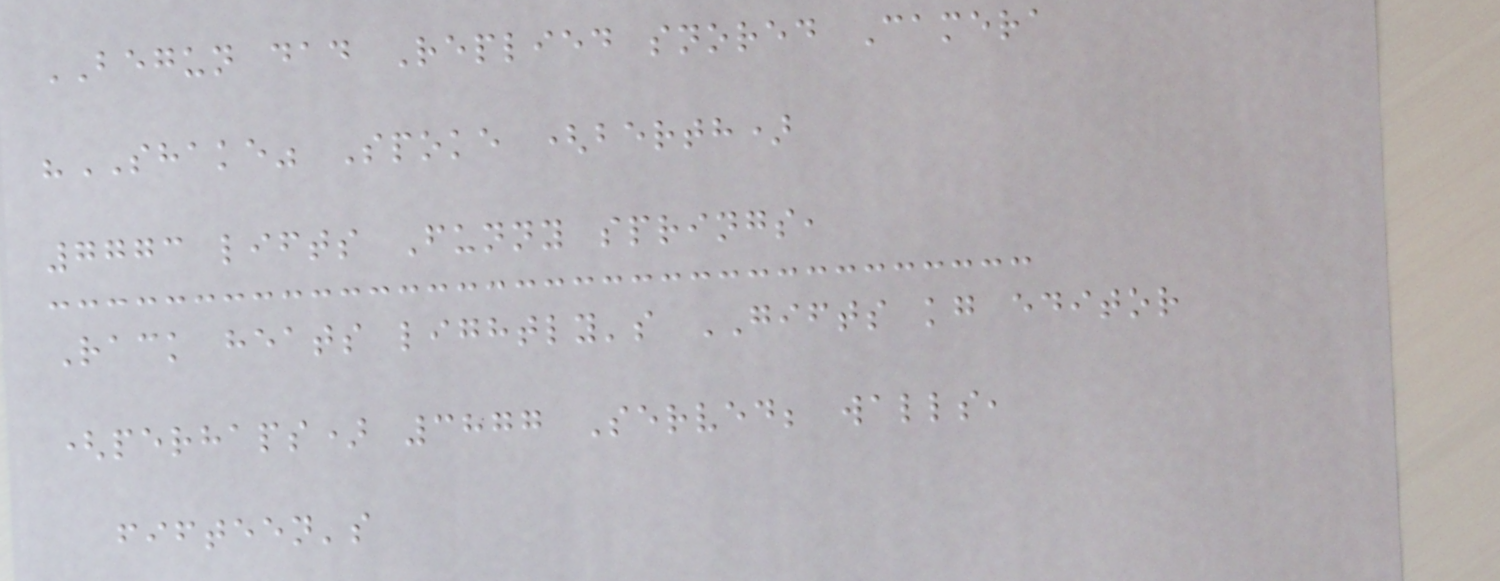BEGUN dad Replied snored Camera
"SHAKE" Spoke (berth)
7773 lifts Funny springs,
Rack heats lightly's GIFTS kg editor
(perhaps) 3877 Served; walls,
fifteen's
